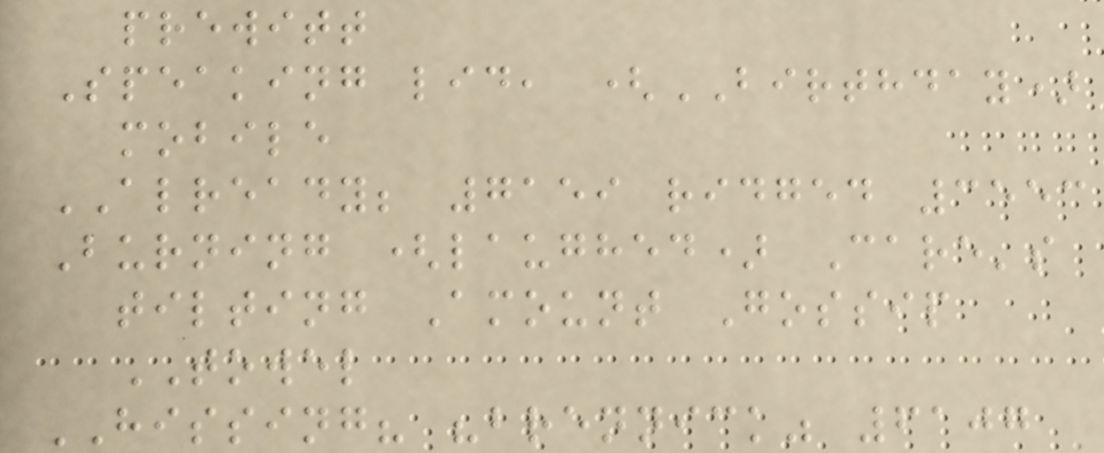prewitt
Speaking lid, (BIRTHDAY)
mobile
ALREADY; 7159 ridged 3553
Burning (laughed) Care's
tilting Amount Gossip
TOWEL
HISSING? "brennick" 6107
